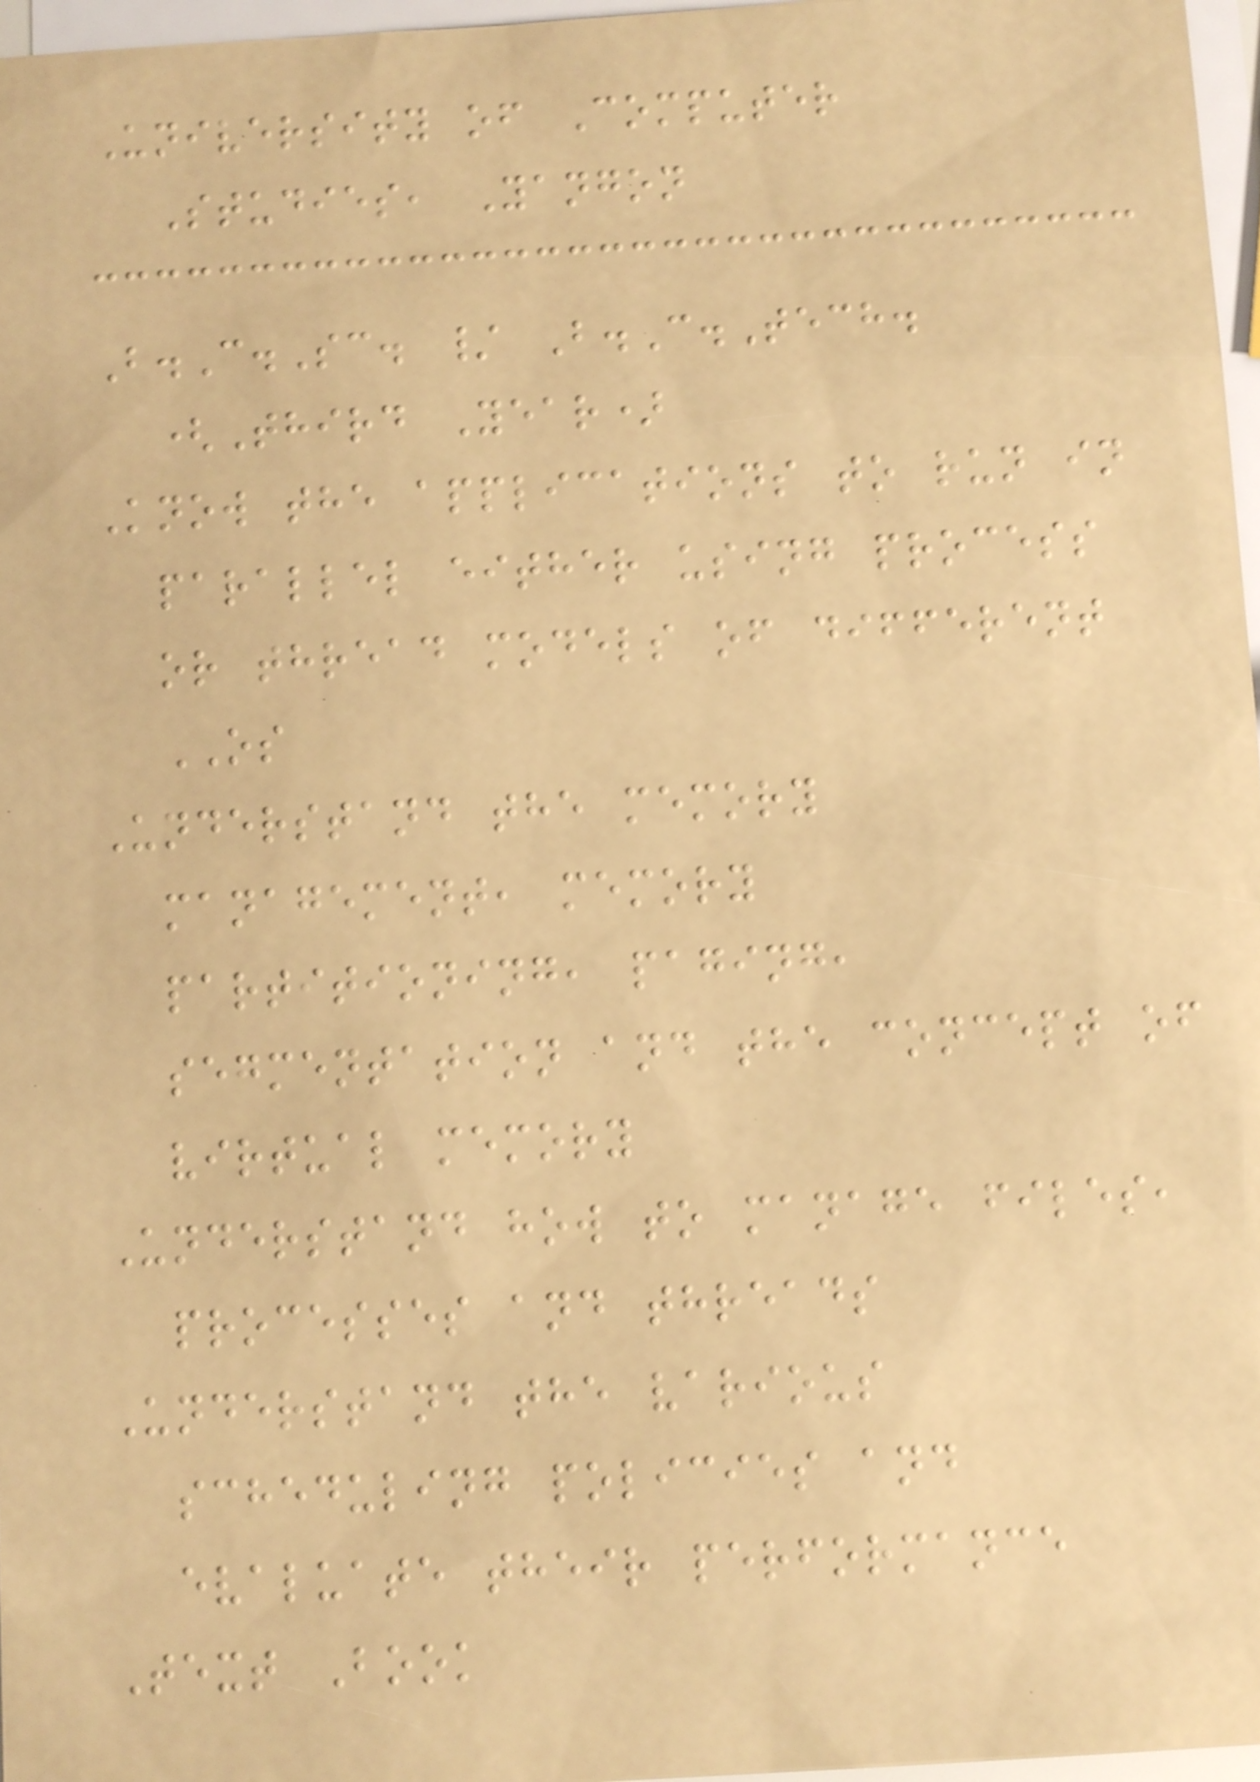University of Computer
Studies, Yangon
B.C.Sc. / B.C.Tech.
(Third Year)
Know the applications to run in
parallel either using process
or thread models of different
OS
Understand the memory
management, memory
partitioning, paging,
segmentation and the concept of
virtual memory
Understand how to manage files,
processes and threads
Understand the various
scheduling policies and
evaluate their performance
Text Book
